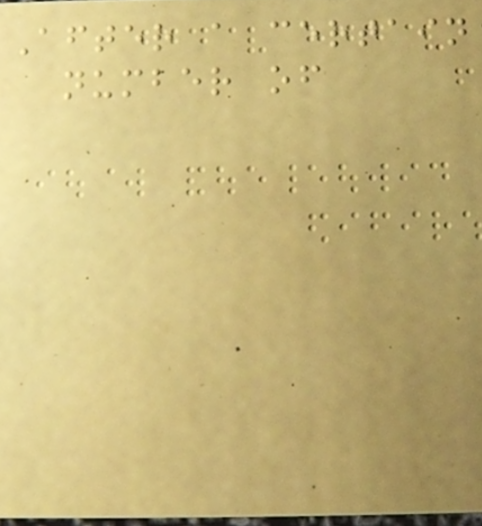After a certain
number of
